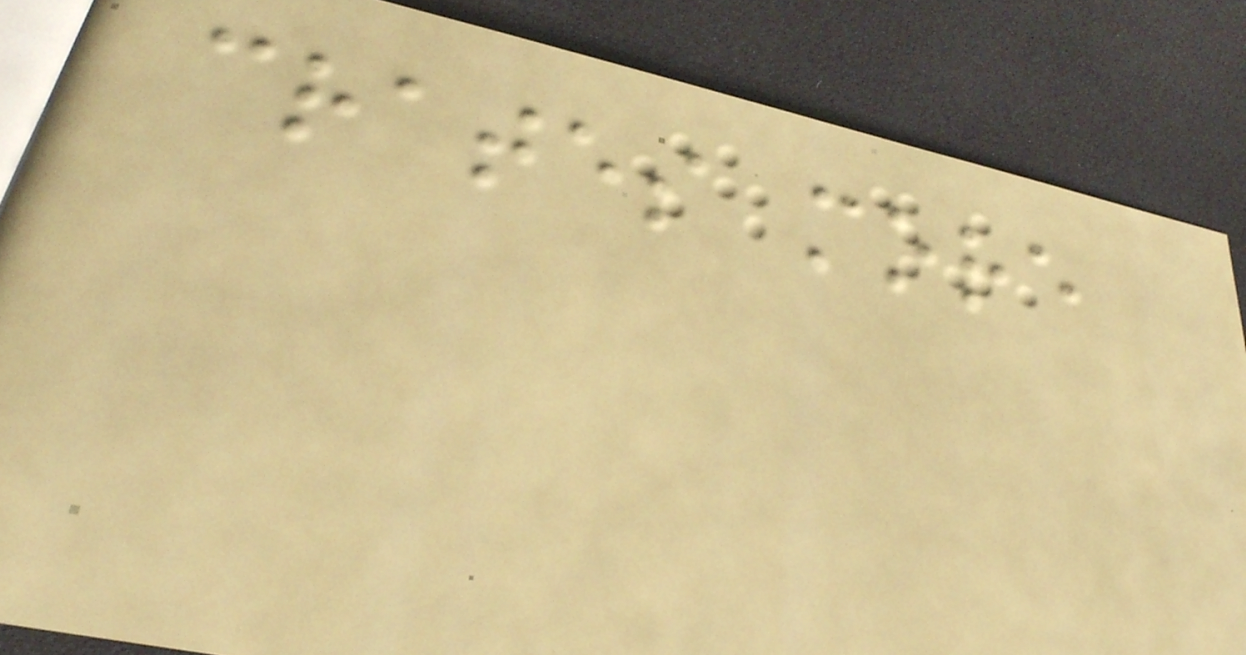crates more
